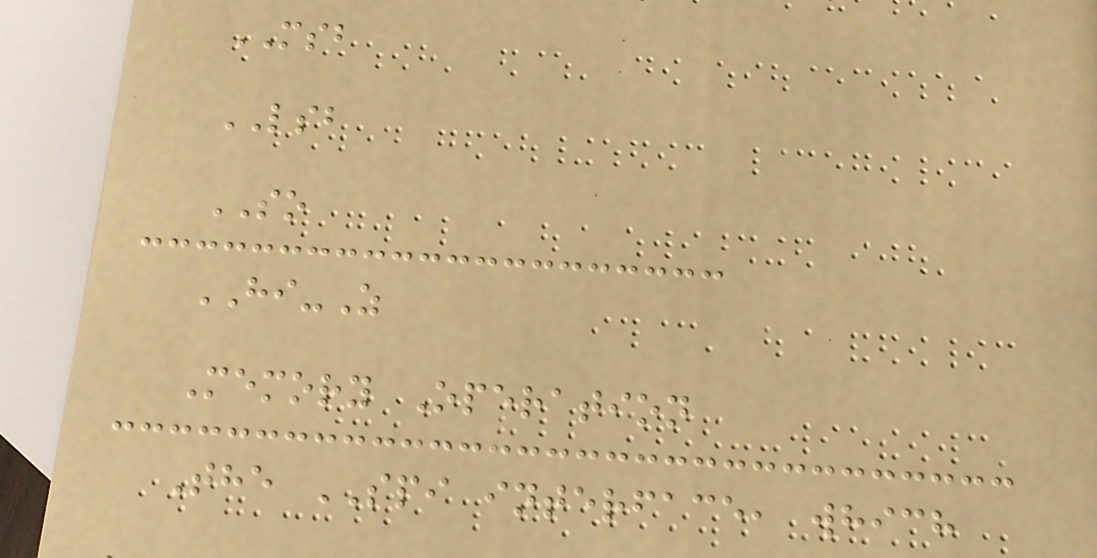MSB
LSB
SO
HI-Z
Memory Operation
The SPI interface, which
